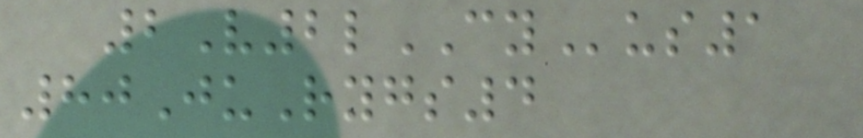2V2lCYus1
80JuRygs4
